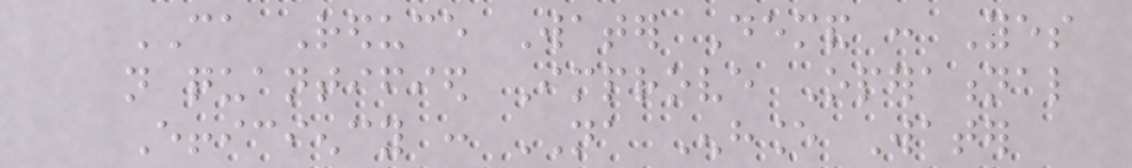CA Reduce Water Demand : Yes
not quantified Improve Operational
Efficiency : NA Enhance Water
